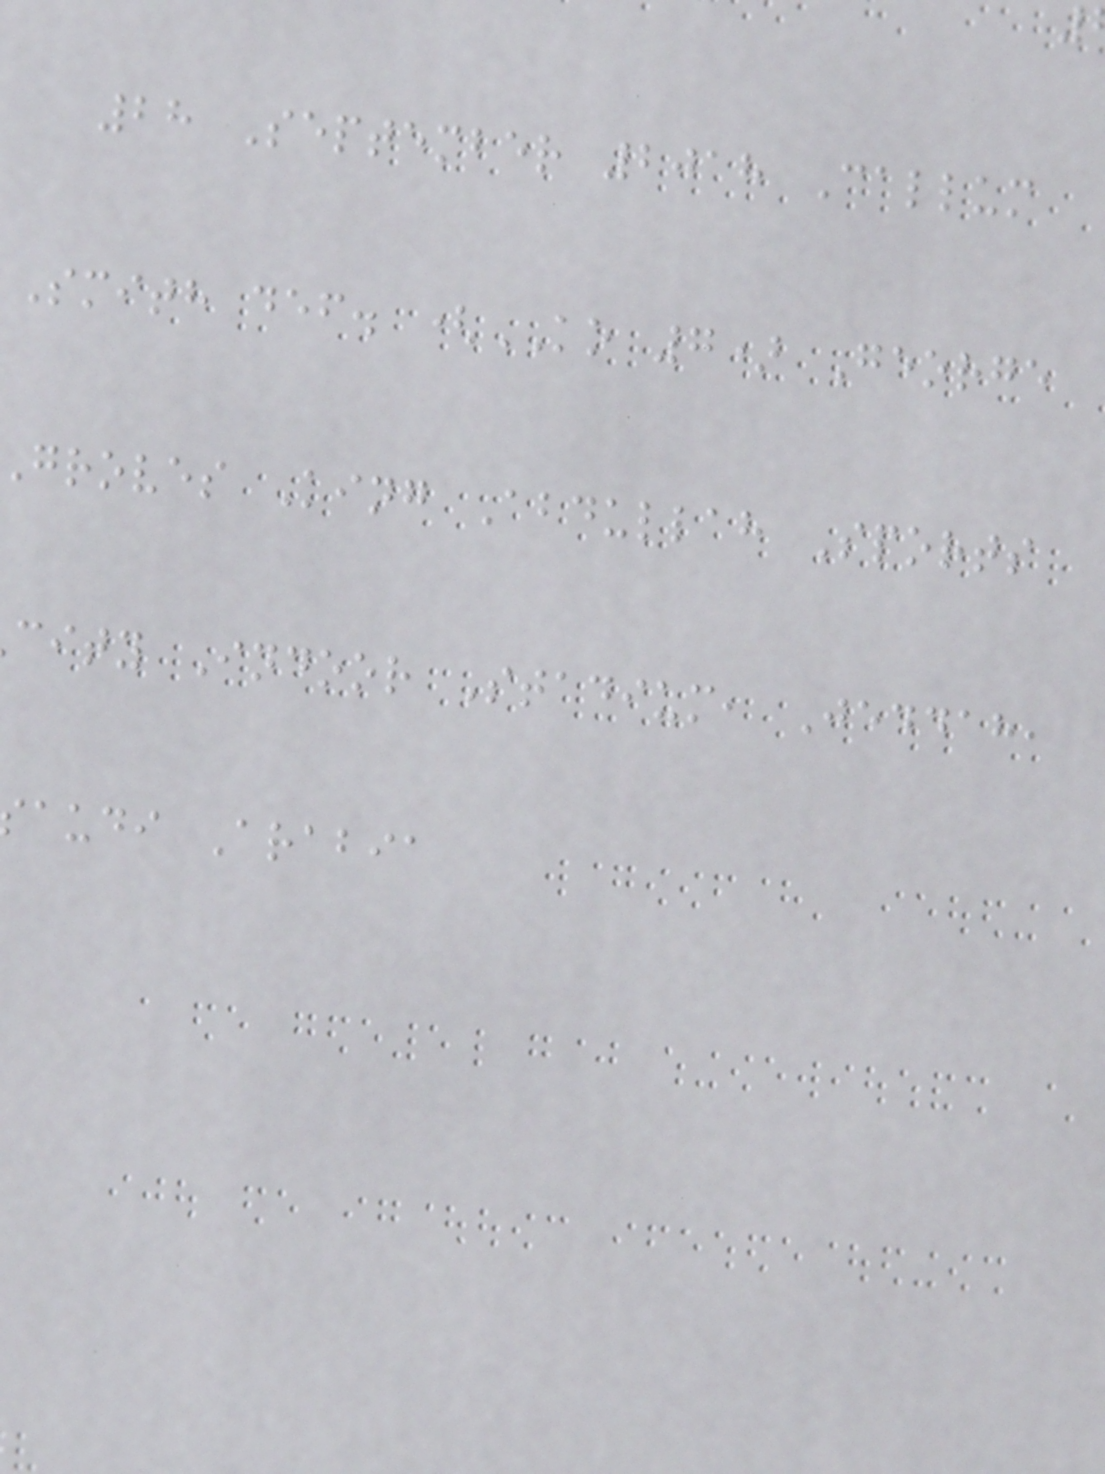28 September 2018 Callum
Smith def. (KO 7) George
groves King Abdullah Sports
city Indoor Stadium, Jeddah,
audi Arabia
